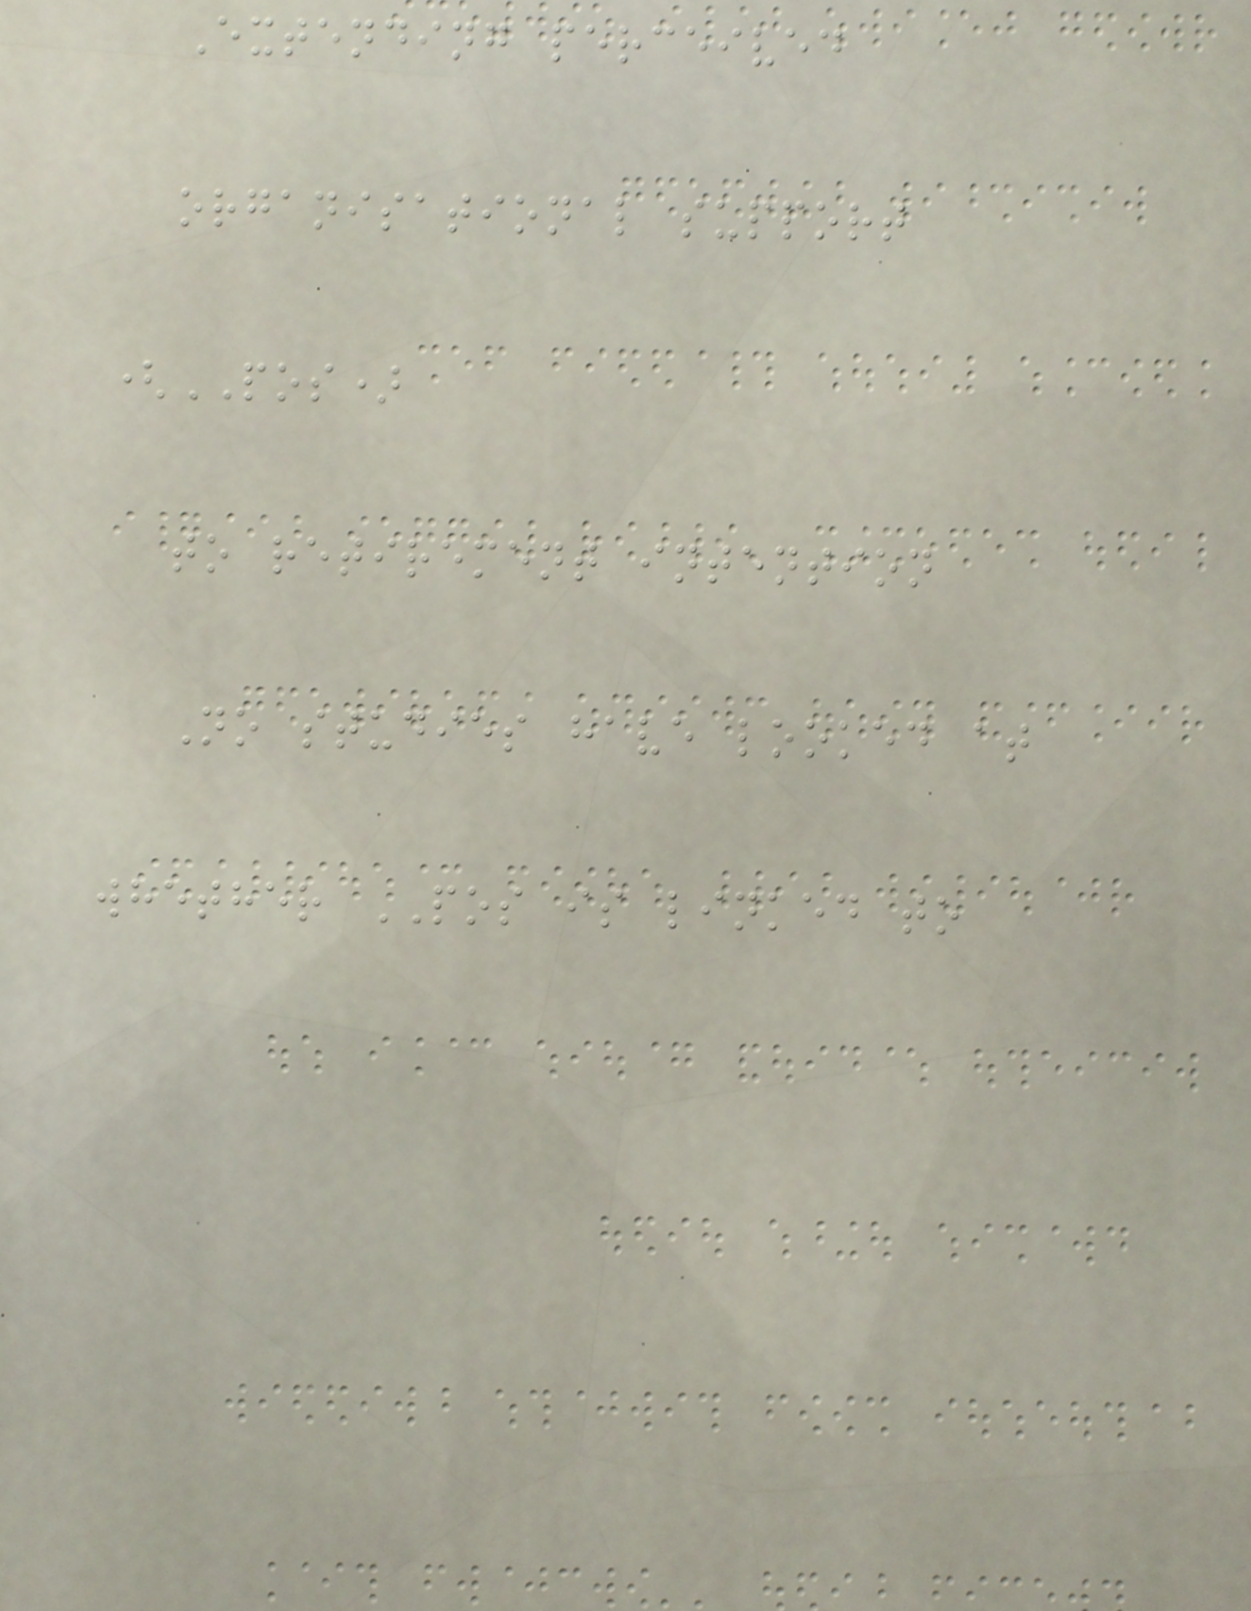Extending perceived
organisational support
(POS)
to retirement intention
No studies have looked at
whether POS is linked to
